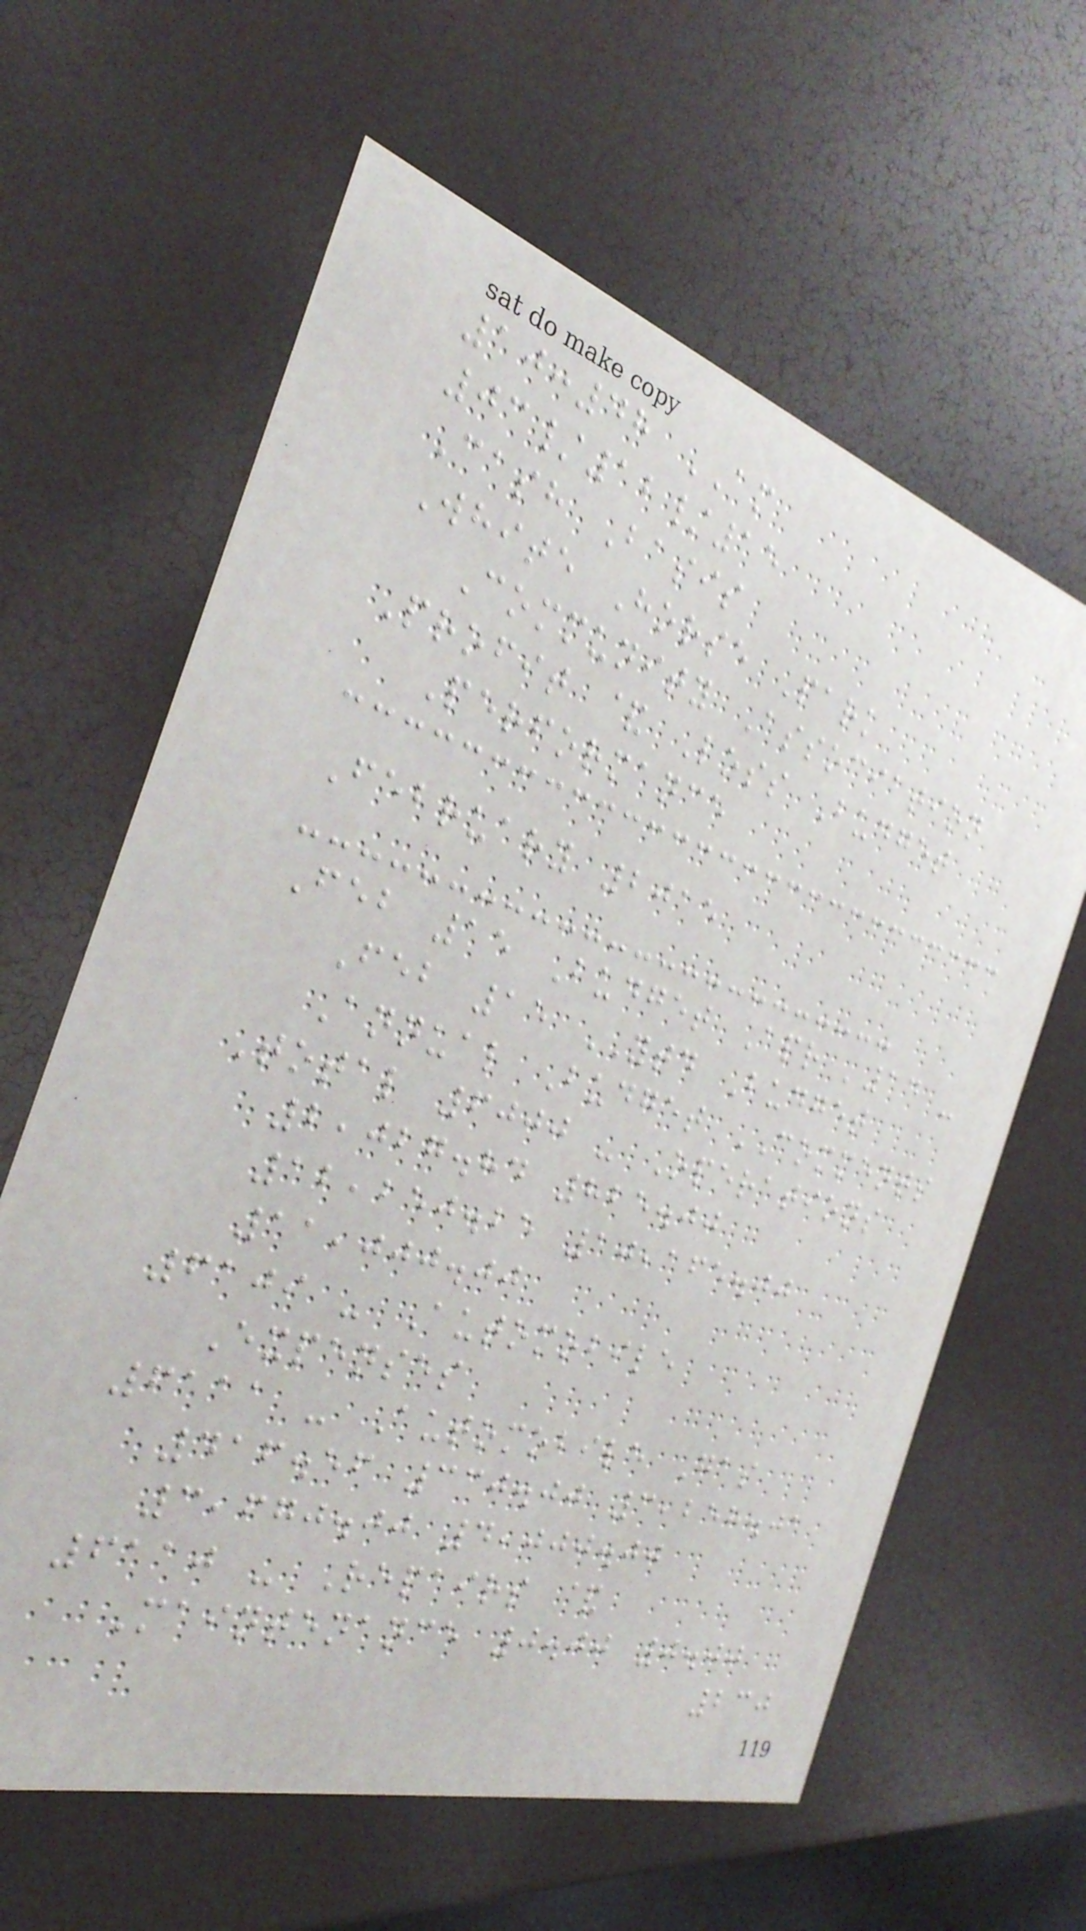10:48 AM
03/12/15
Cash Basis
White Horse Park
Community Association
Profit & Loss Budget
Performance
February 2015
Feb 15 Budget Apr '14 -
Feb 15 YTD Budget
Annual Budget COMMENTS
Total 6000 - Operations
2,027.84 825.00
12,250.25 10,165.00
11,000.00
6109 - Automobile
Expenses
6111 - Automobile Gas
416.56 330.00 3,258.01
3,670.00 4,000.00
6110 - Repairs &
Maintenance 0.00 0.00
230
